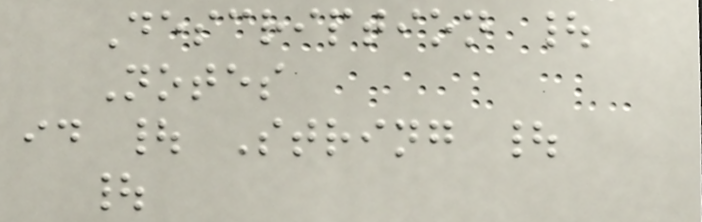Description |
Notes
id | String |
|
